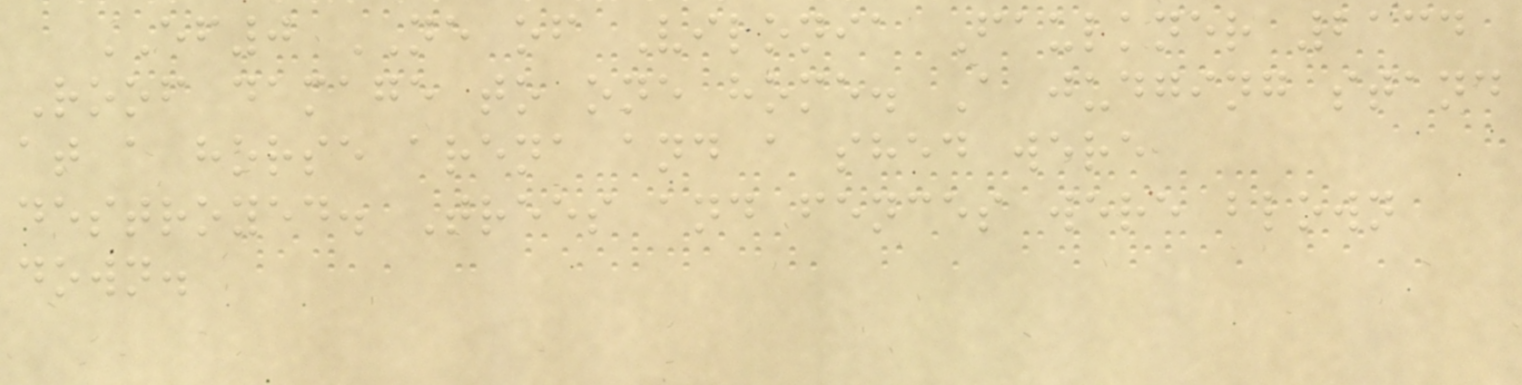EF0 NE of Vilonia Faulkner 2134
Roof damage to one home. A judging stand
at a horse arena and a shed were
destroyed. Trees and fences were blown
down.
